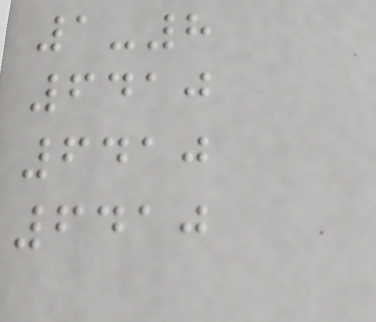1-8
6410
6410
6410
